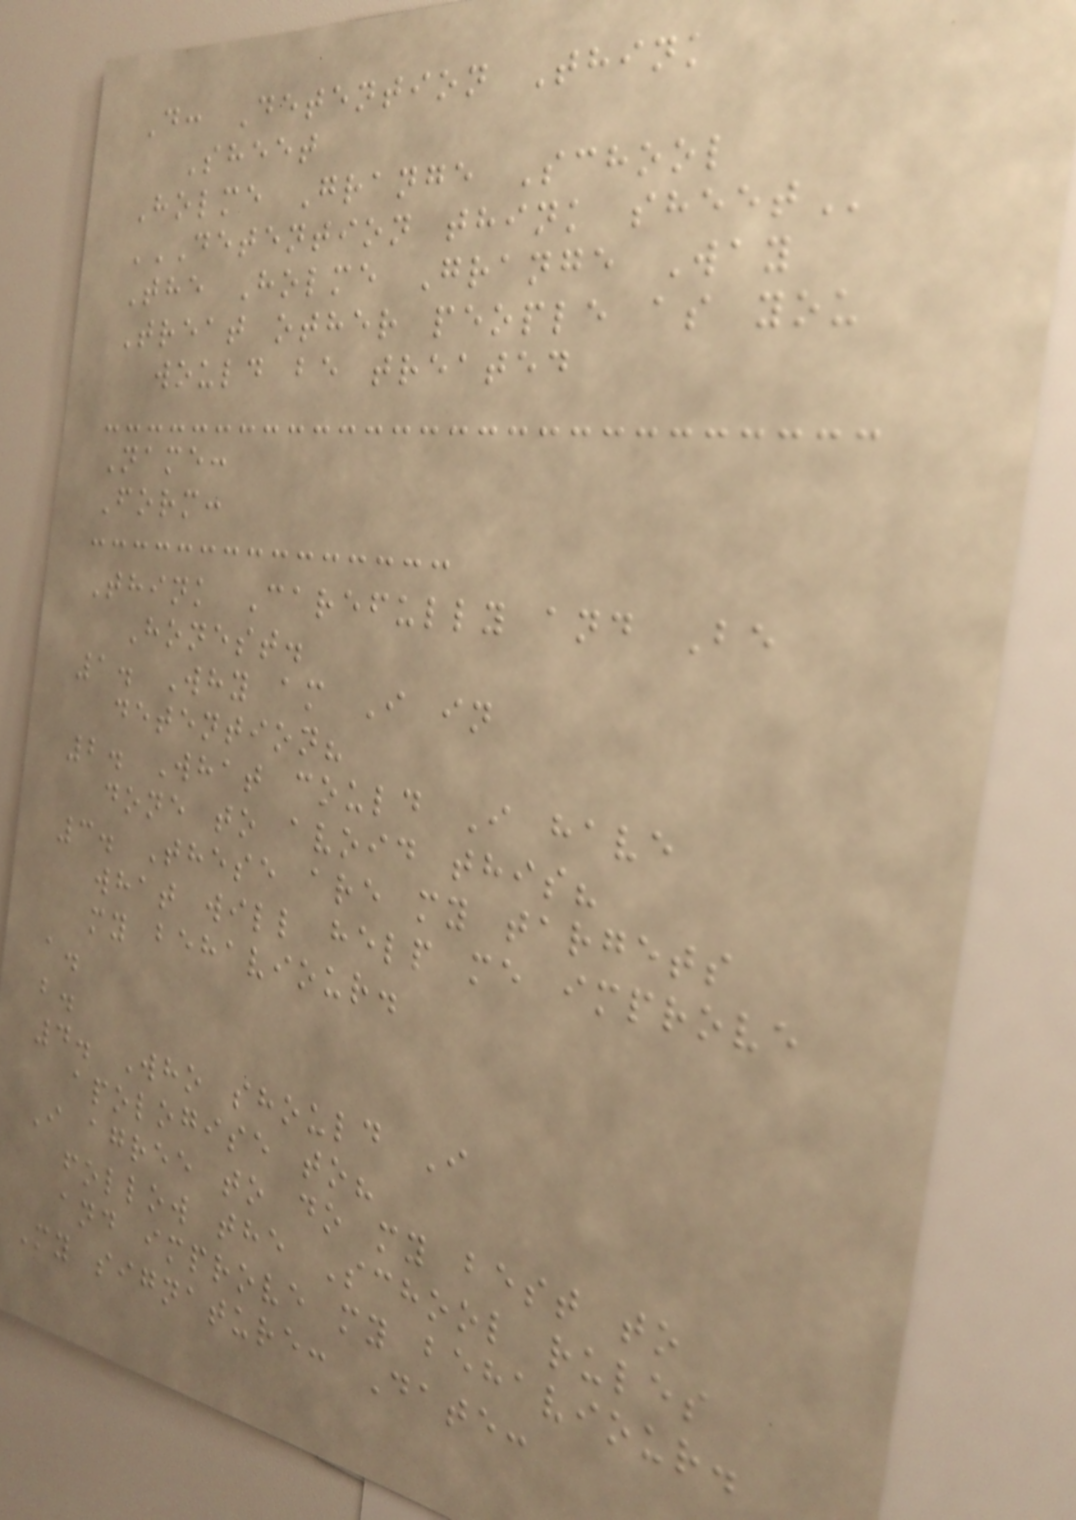D: Detention Think
Sheet
Holme Grange School
DETENTION THINK SHEET
The Holme Grange Way
Treat other people as you
would be treated
Name:
Form:
Think Carefully and Be
Honest.
1. Why am I in
detention?
2. What could I have
done to avoid this?
3. These are my targets
what will help me improve
my behaviour.
a.
b.
4. Who should I
apologise to?
I agree to do my best to
follow the School rules
and improve my behaviour.
My signature: Date:
